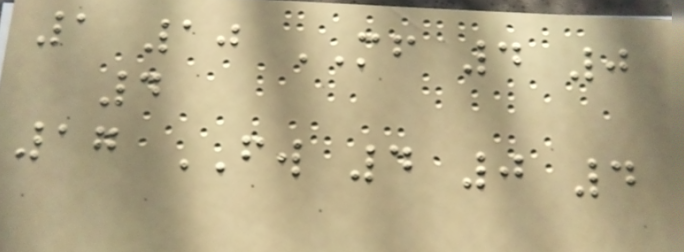1 10 MF 4 0
4
17 FW 4 0 4
